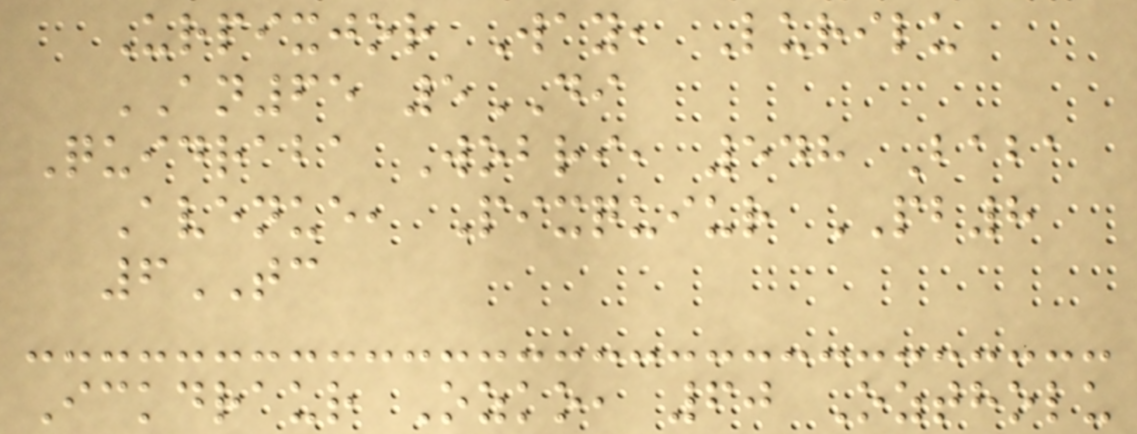Urpixjor Way, Lurilu
AN65 5DI
Quidraba Wobri, 548 Baba
Avenue, Pixquiur PB8
6TC
Ickdraur Ozko, 60 Oztholu
